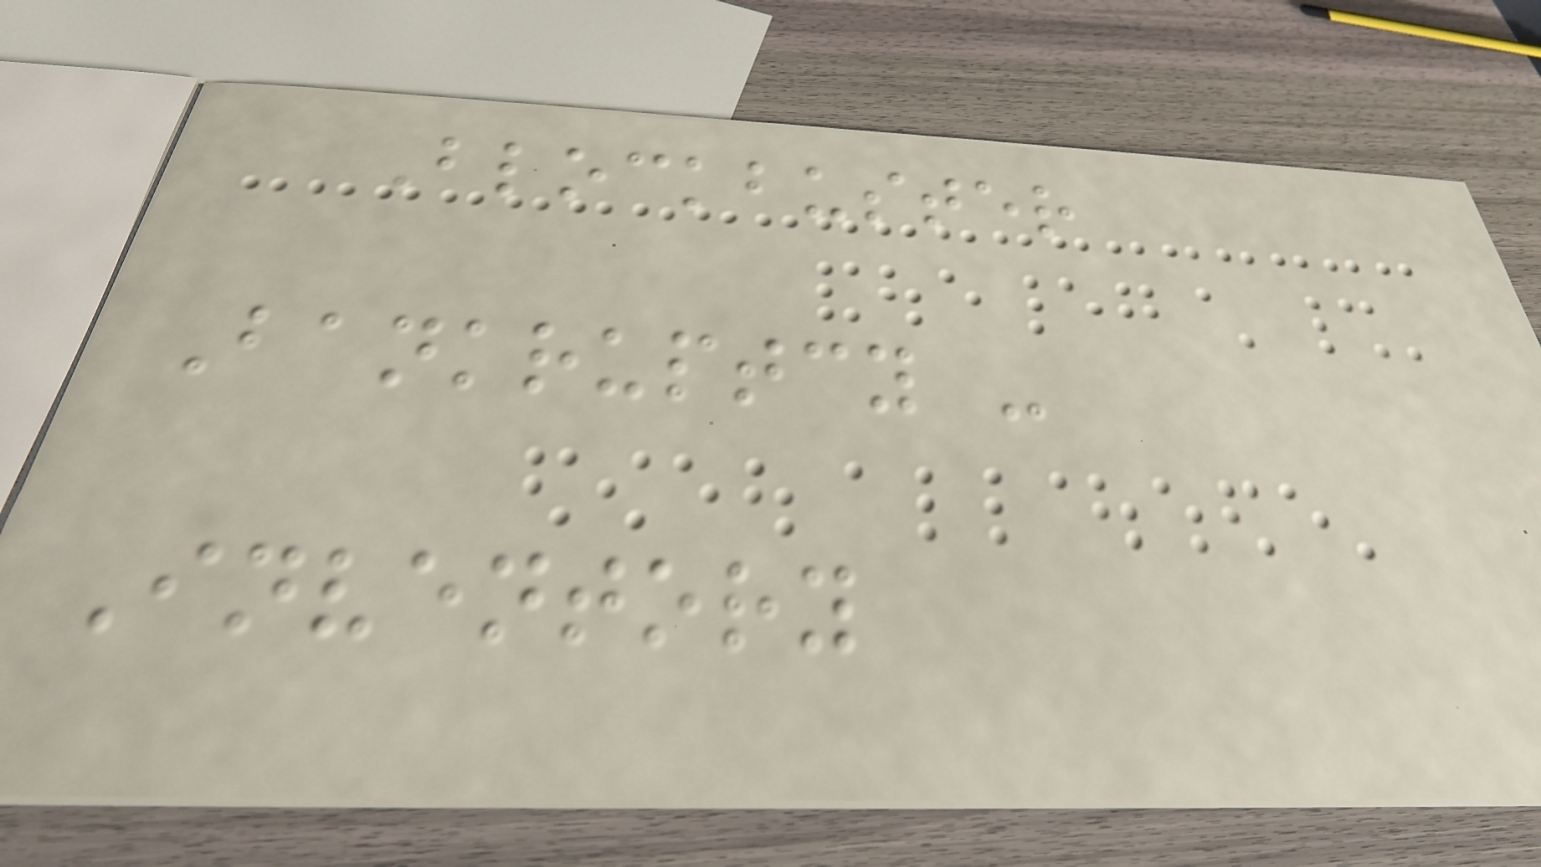Blockbuster
Bankruptcy -
Inventory
